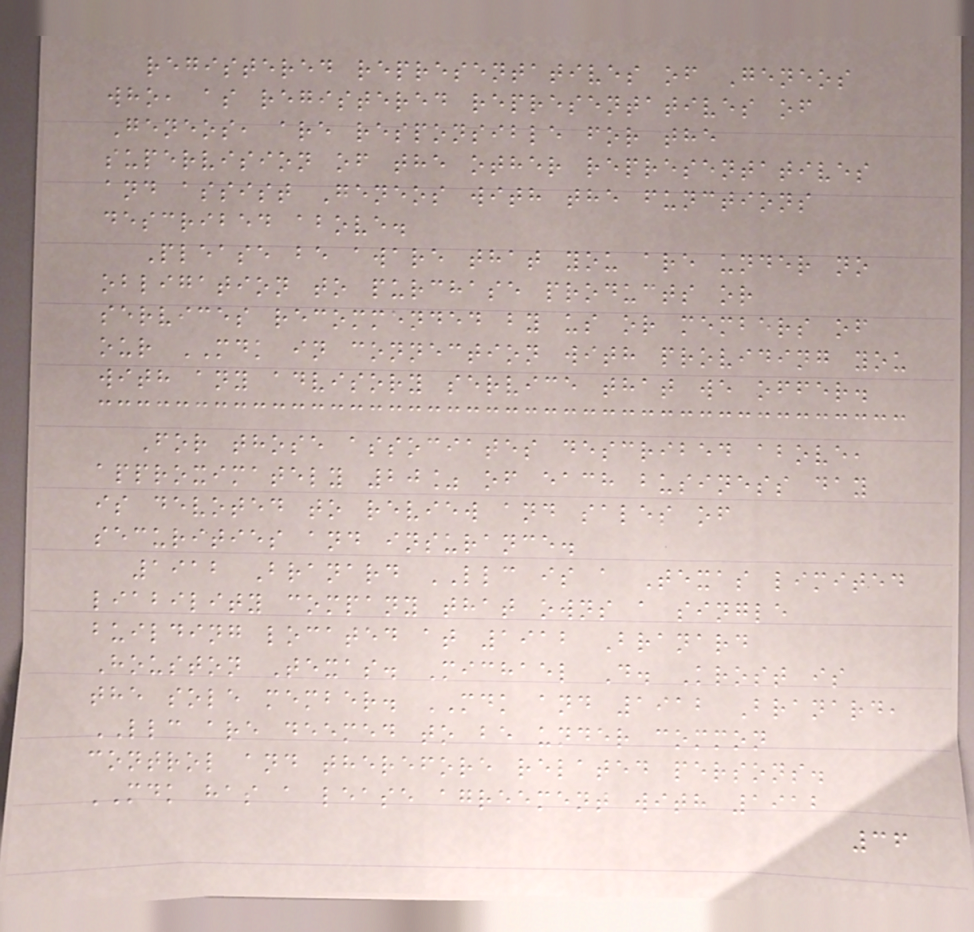registered representatives of Geneos
who, as registered representatives of
Geneos, are responsible for the
supervision of the other representatives
and assist Geneos with the functions
described above.
Please be aware that you are under no
obligation to purchase products or
services recommended by us or members of
our MDK in connection with providing you
with any advisory service that we offer.
For those associates described above,
approximately 20% of each business day
is devoted to review and sales of
securities and insurance.
1912 Branard LLC is a Texas limited
liability company that owns a single
building located at 1912 Branard
Houston Texas. Michael D. Krost is
the sole member. MDK and 1912 Branard,
LLC are deemed to be under common
control and therefore related persons.
MDK has a lease agreement with 1912
36
